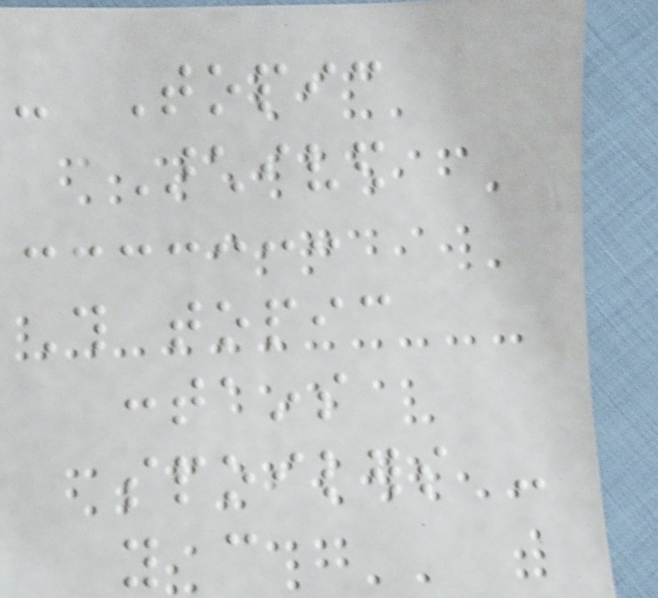- Topic
Archived
This topic
contains
spoilers -
you can
